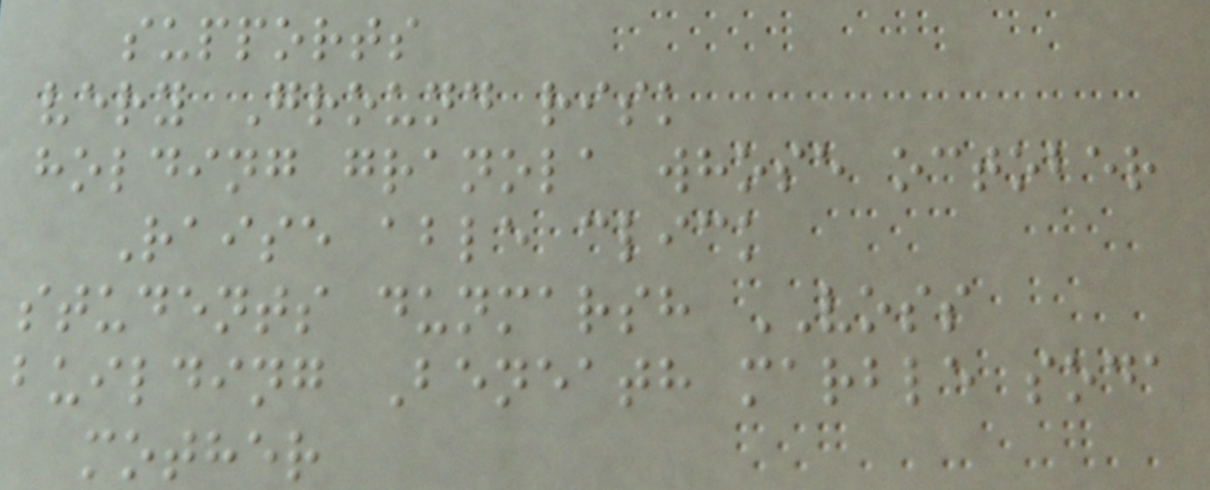supports
very Ground risk
holding granola whose october
Raise able click
students dunmarsh VOSS
building Beneath marble soda
mother
